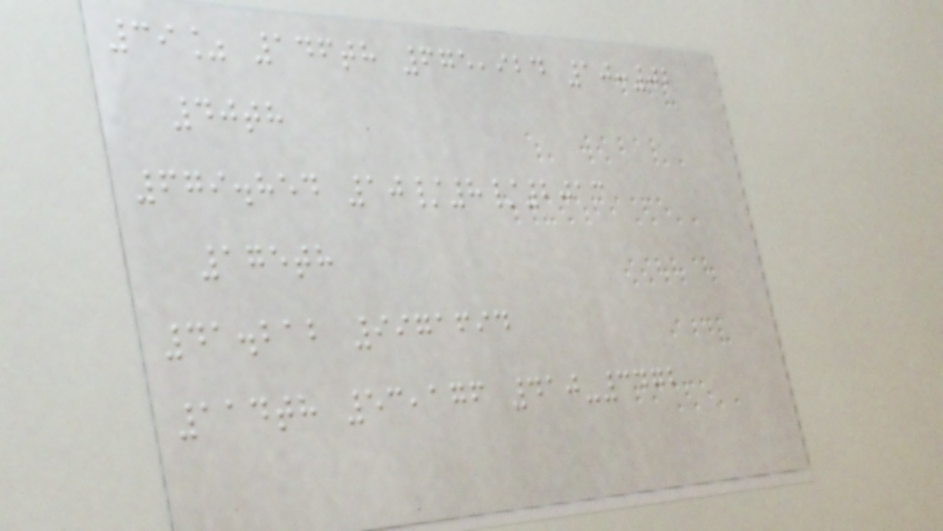39% 146th 675,924 10:02
40th
679.854 10/8/2013
175th
41.212 9971694
114th 53,176 410-3472
